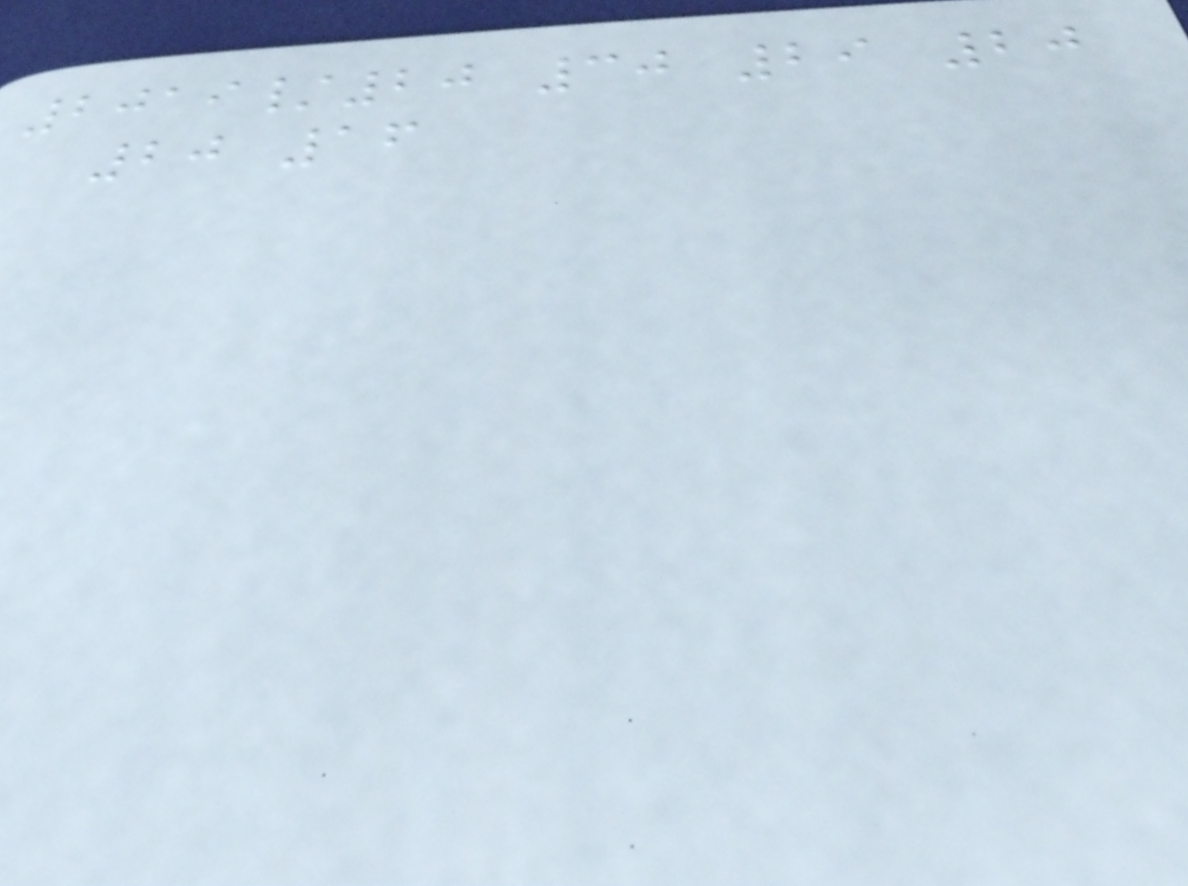2019/20 30 29 20
20 16
